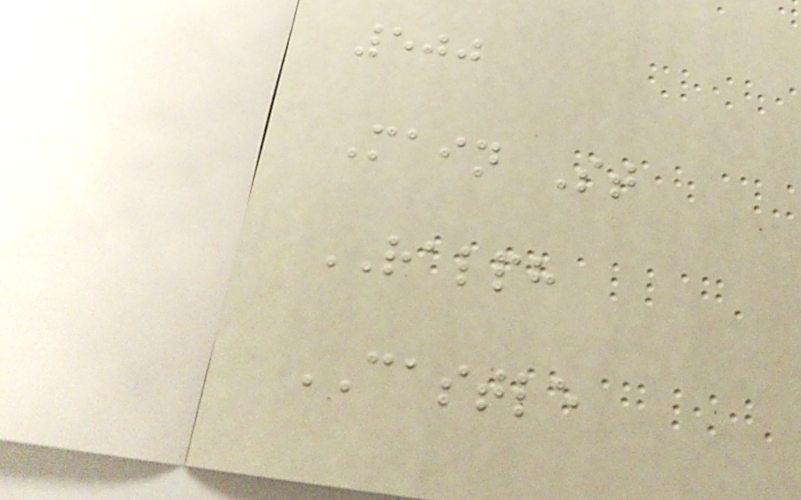500
Main St
RALPH
CASTLE
